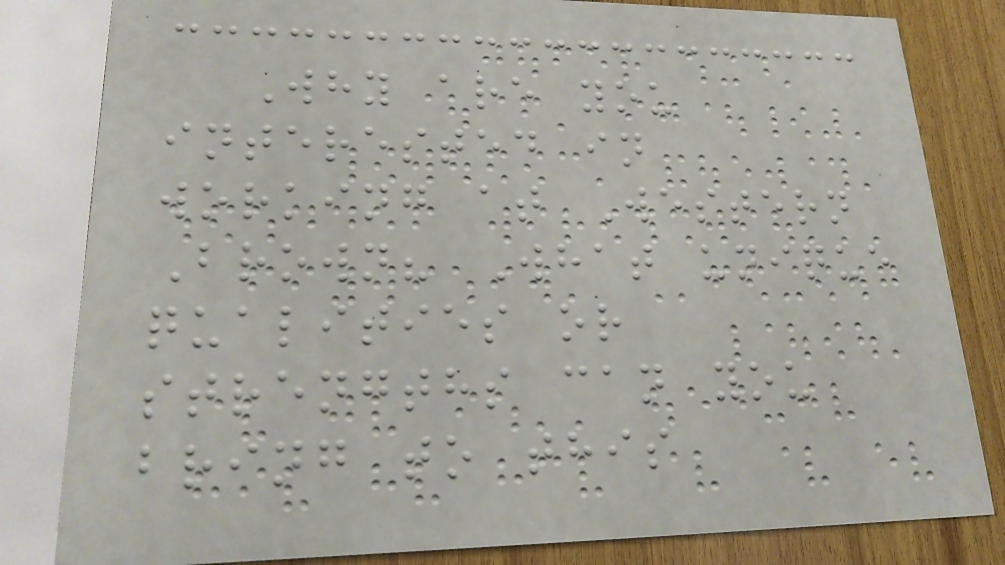Why are you
interested in
working at Western
Brown? What unique
qualities or
strengths can you
bring to this
